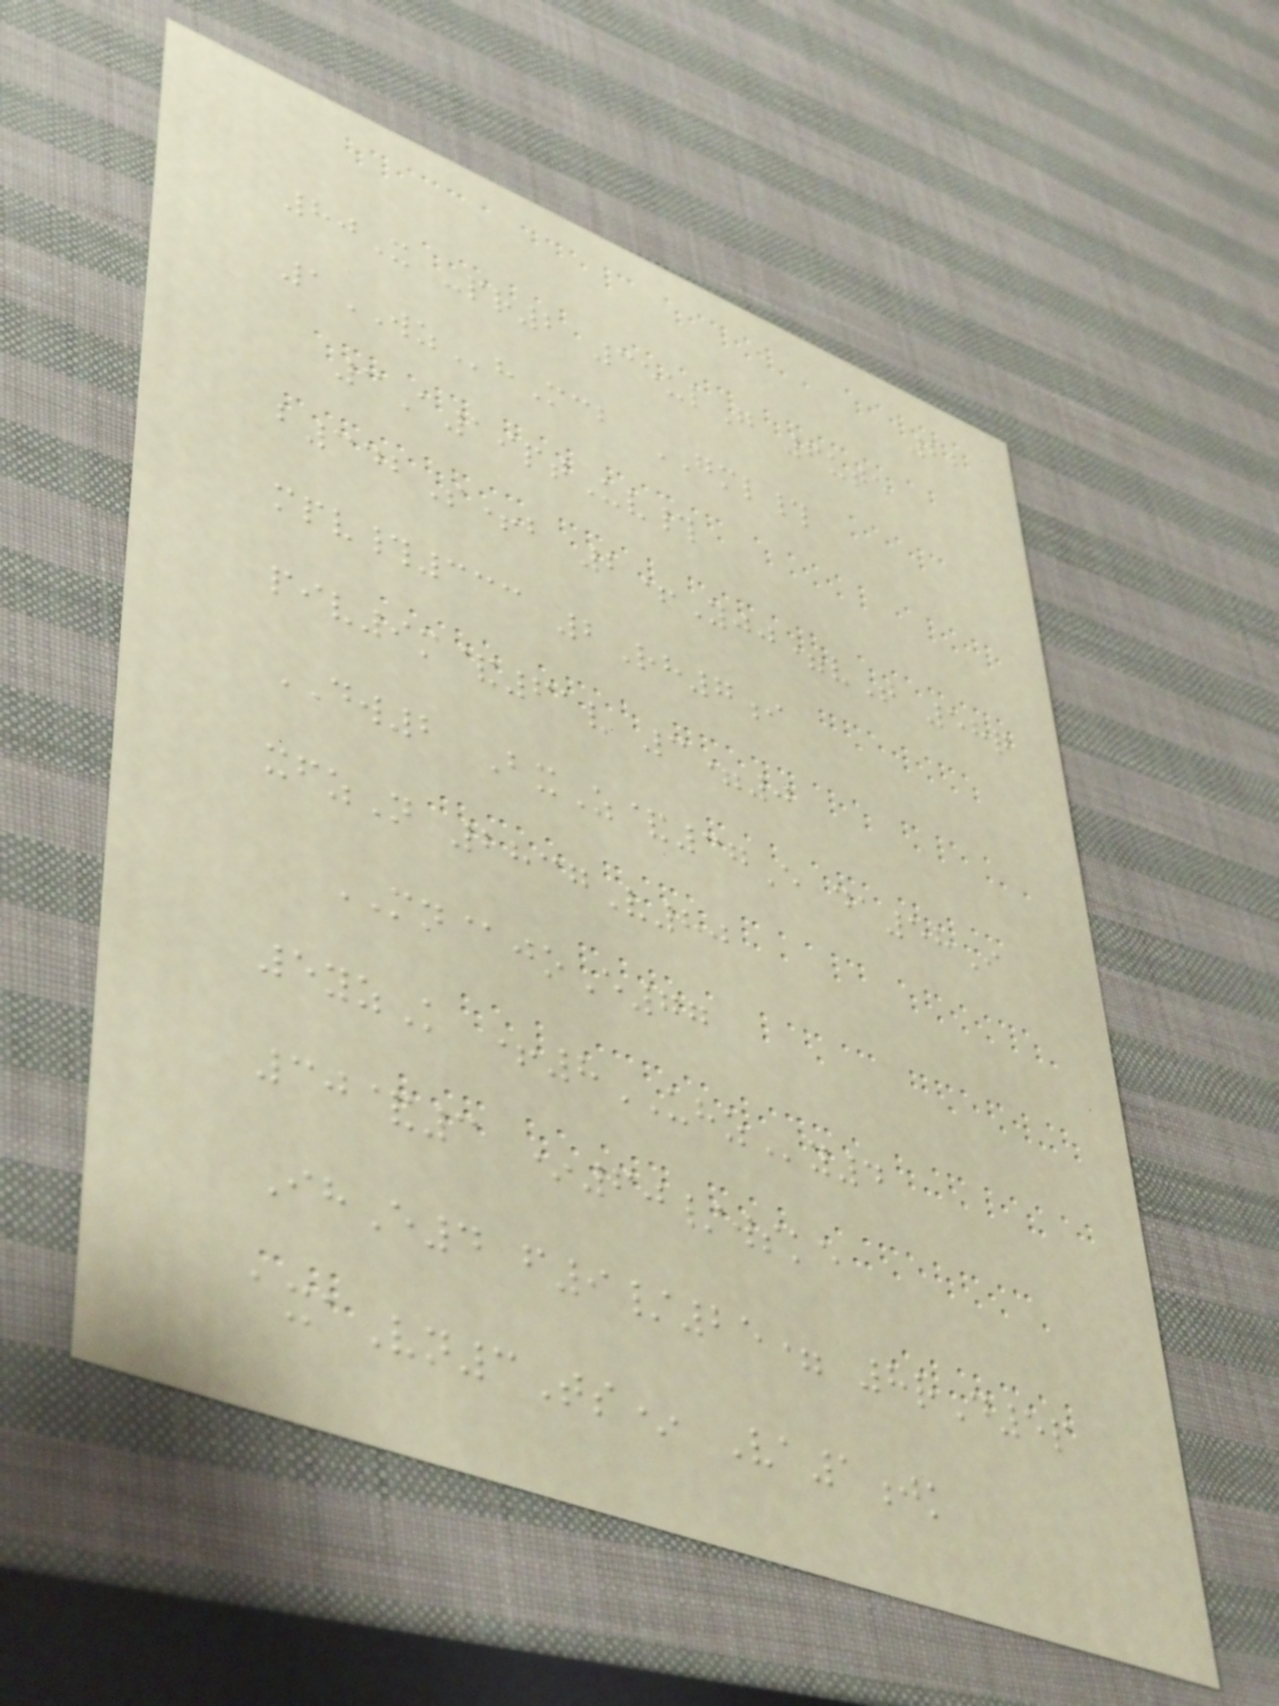22
80X -pr2 35ulG 6ute
1WZhMcb GML#
3A19ptUv#
b342S+b 2+Yjj=vT 58q
mpv#333 2Rh7i
piv9m&61v 3=0
DW2 BxZ&37E da58I
xfzN 2837V80
MN@joE77
5yzK +8UHZy4
30&3 *60/wske
IhE4 f9/25= 8rD5p
axaVn3Ts* Va1jk
